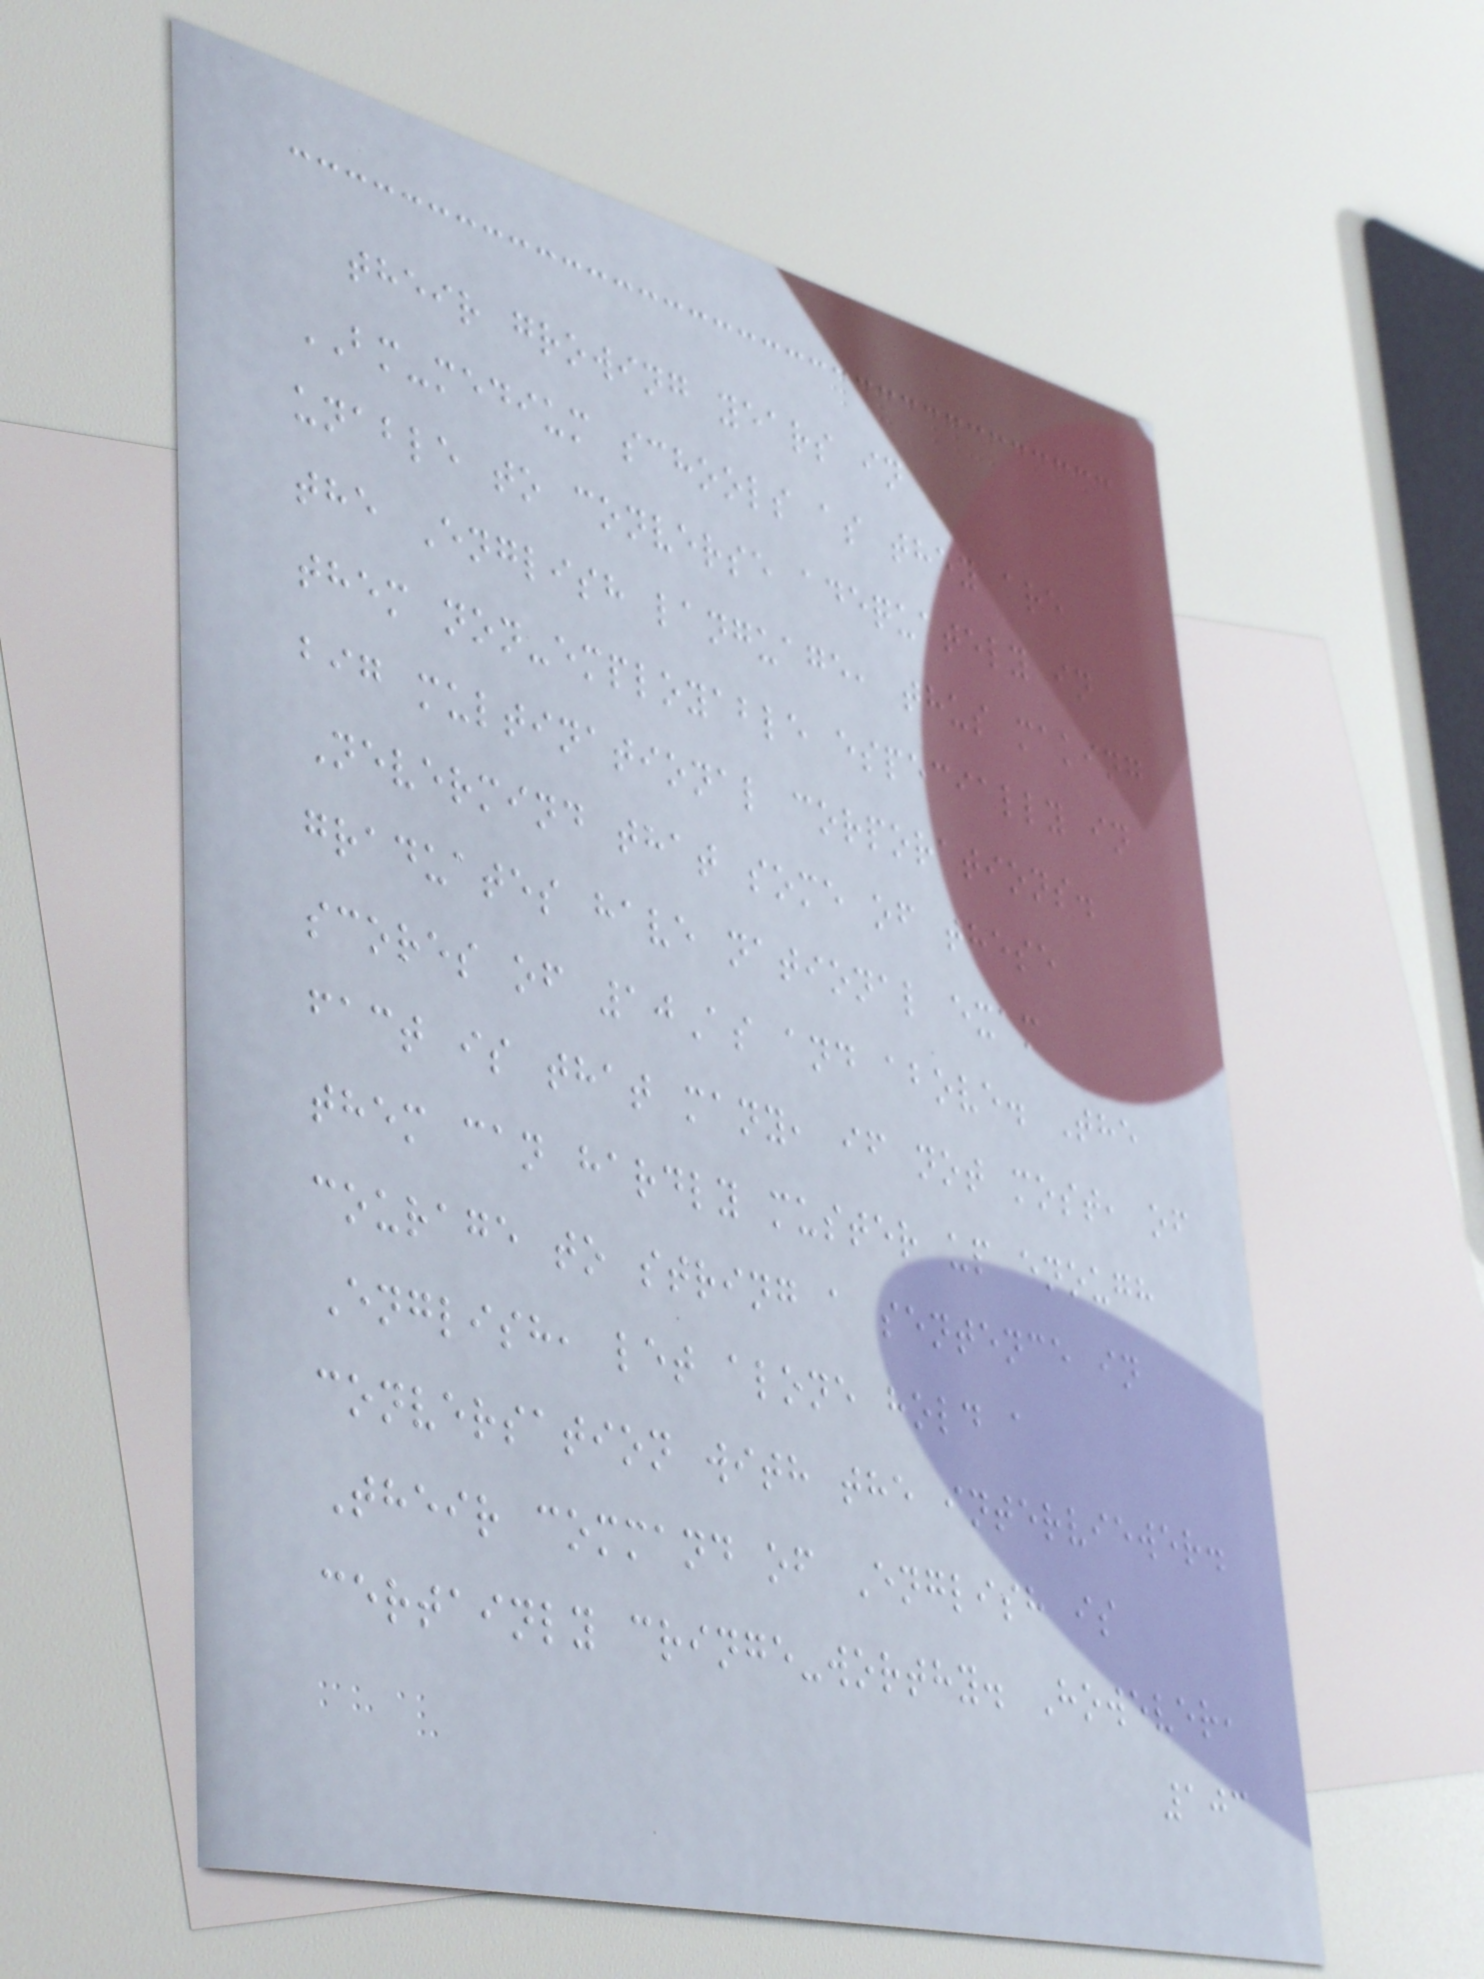their growing years in
BM-medium schools as they are
unable to converse adequately in
the English language, thus making
them non-employable especially in
big multinational corporations.
Nevermind that some of these
graduates have national exam
scores of 10As and above. The
fact is that many, if not most, of
them can hardly muster up enough
courage to string a sentence in
English, let alone hold a
conversation with the interviewer.
Their command of English is
certainly cringe-worthy. However,
103
